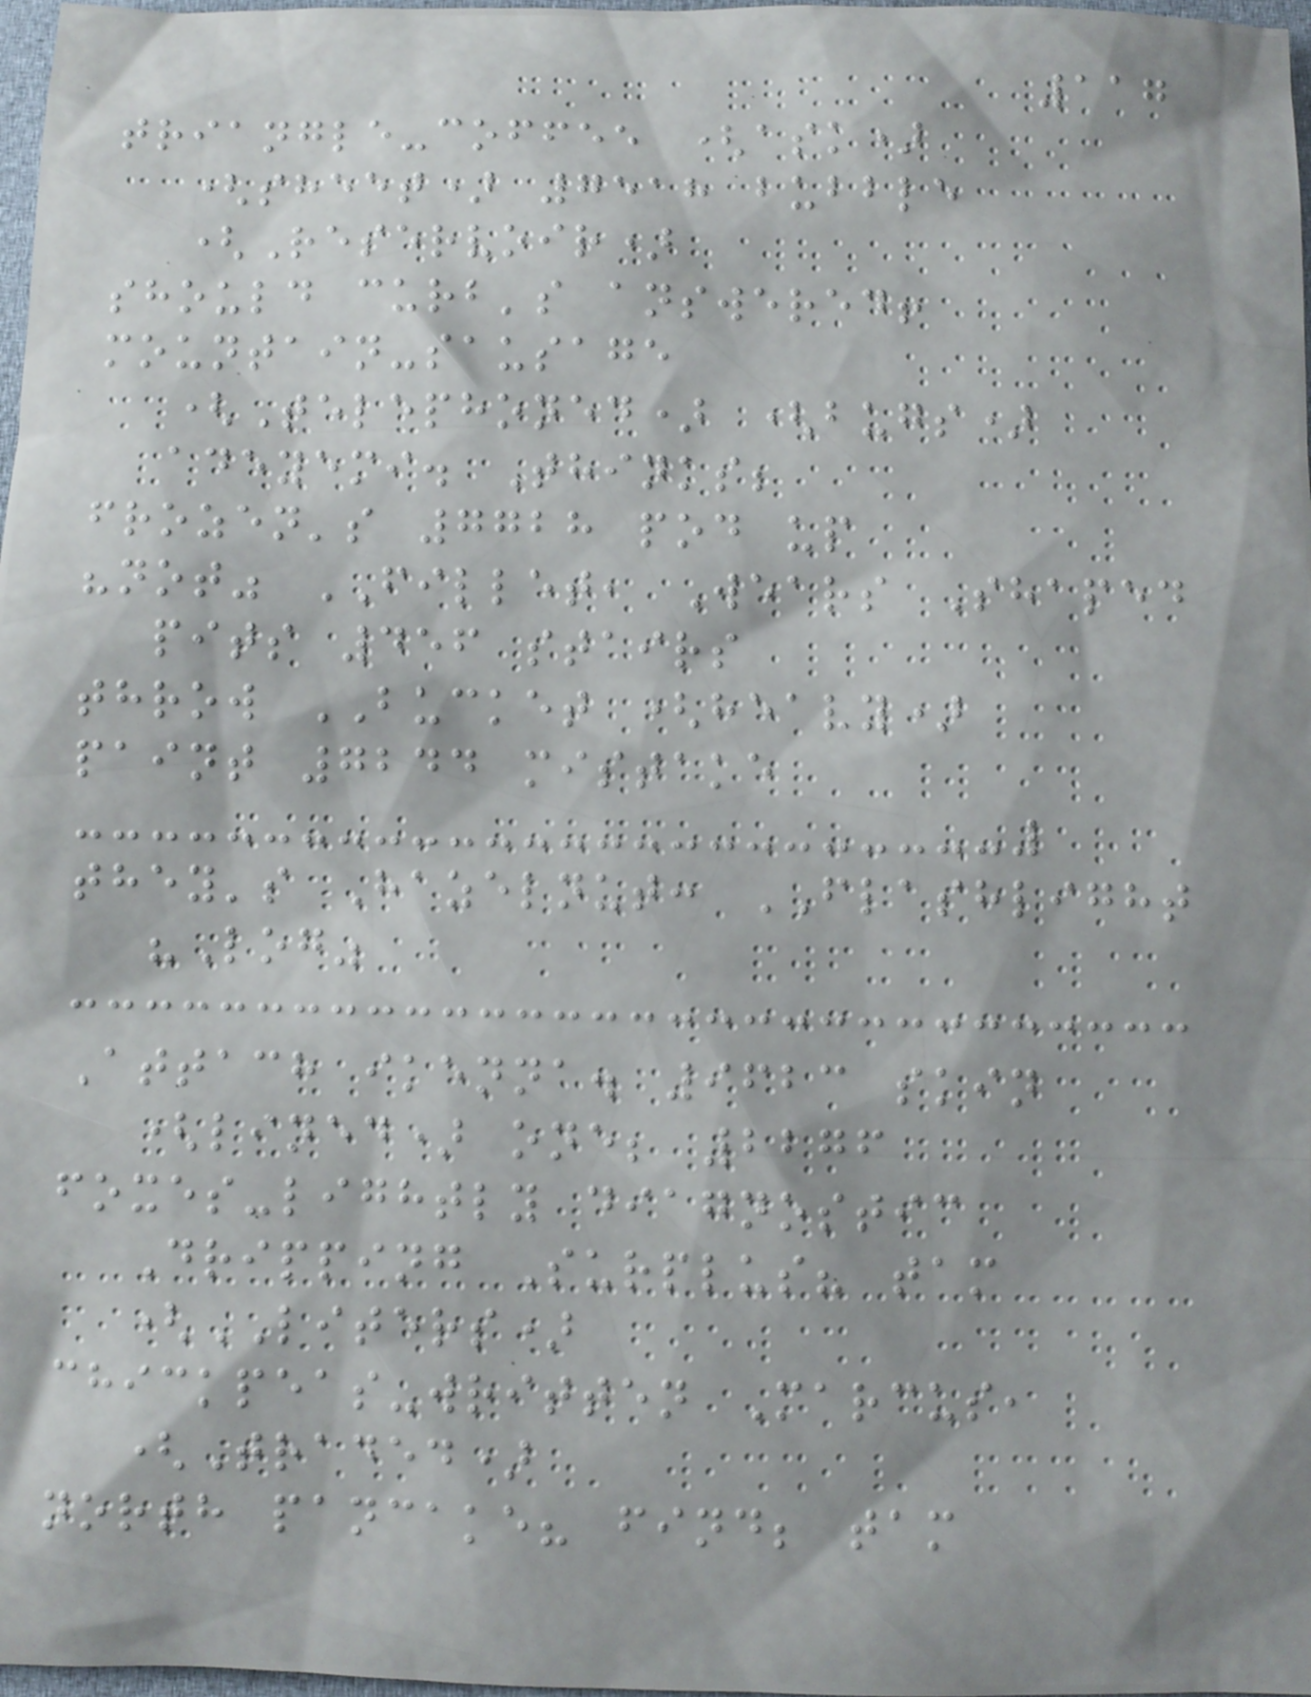117
triangle-coffee (ask)
(sheet) 7518 bubble
(Reservoir)
should curb's answered!
mountain-sausage
(Telephoned) (bugs)
adeyemi. Thinks;
frozen's 7728 pod up
"not" FILLET, Wears Shaped
pits 456 stairs
throw BUCKET (heavy)
paint 7244 mistake
they's Hazelnut: FLASHLIGHT
"Log"
Attach ikenna. 9623 skin
(lined) one; 2276
foxes-lightly diagnostic
Dripping Surplus? tam
(LITERS)
chickpeas-written Marcus,
(Traded)
north pancake? find; tam
